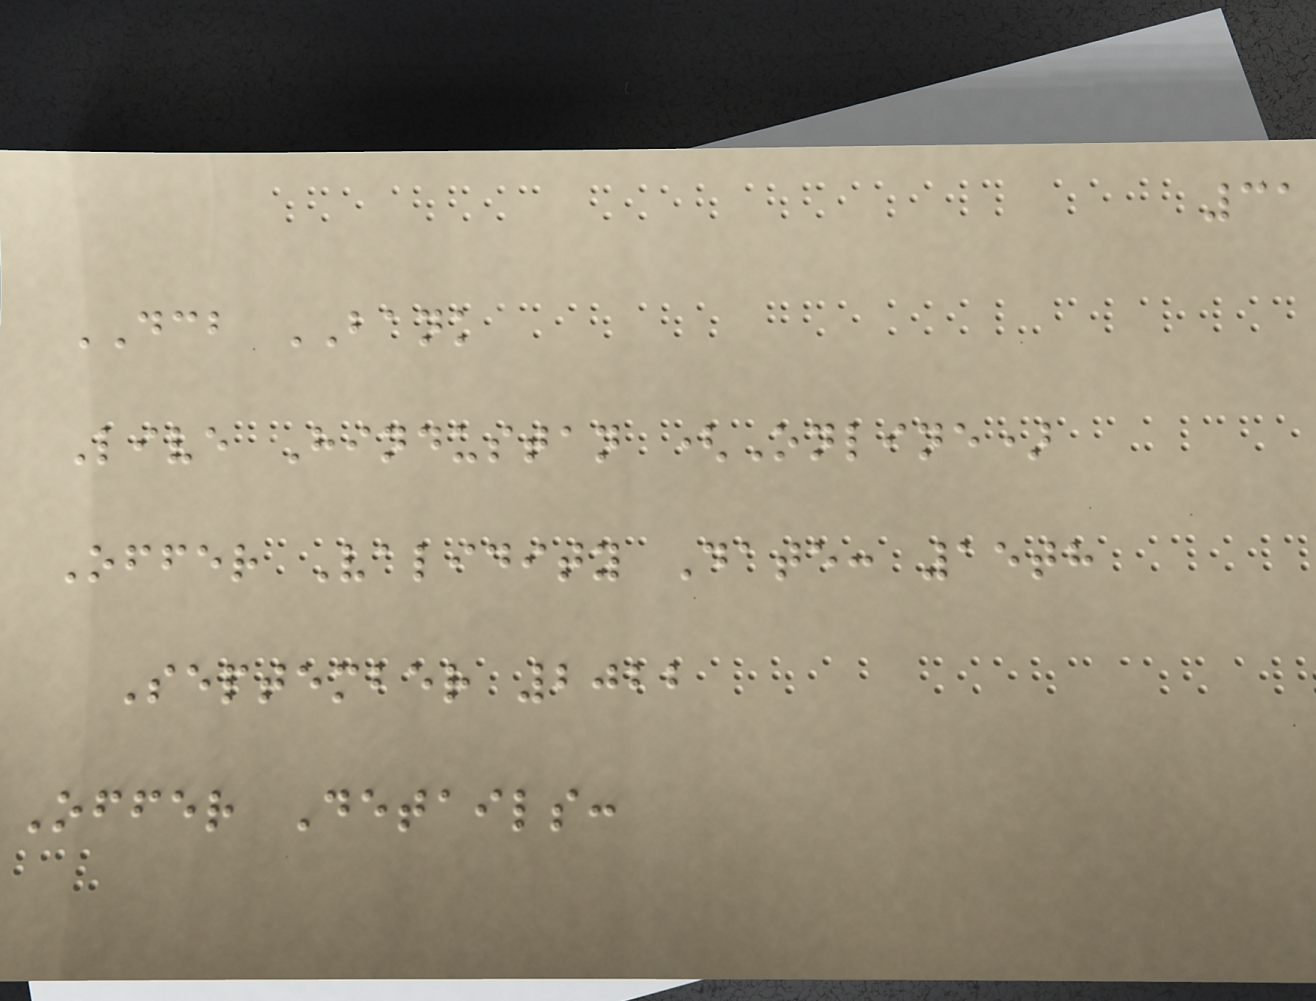31
DCB BANK
Live Hindustan (Online)
Offer Validity Date: 15th
September 2022
Offer Details:
